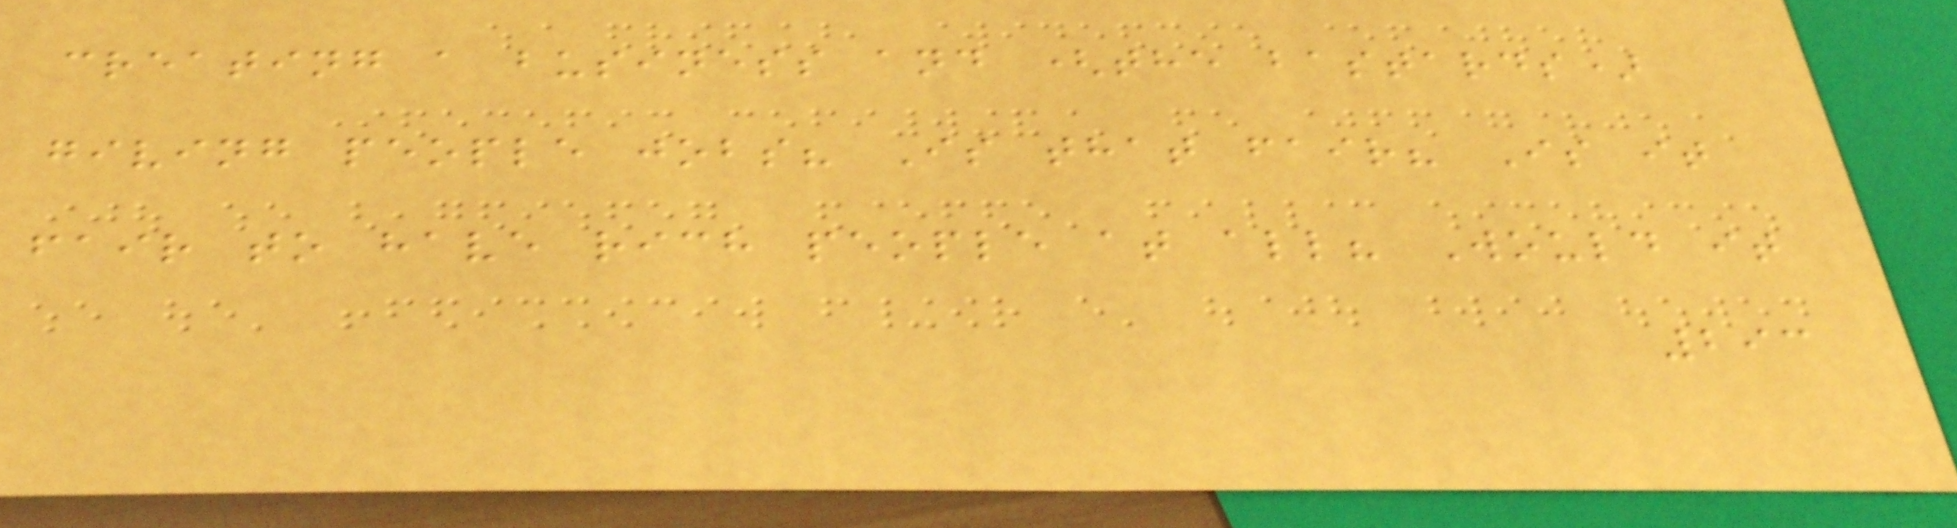creating a business and (the bastards)
giving people jobs? Is that fair? Is it
fair to have rich people at all? Would it
293
